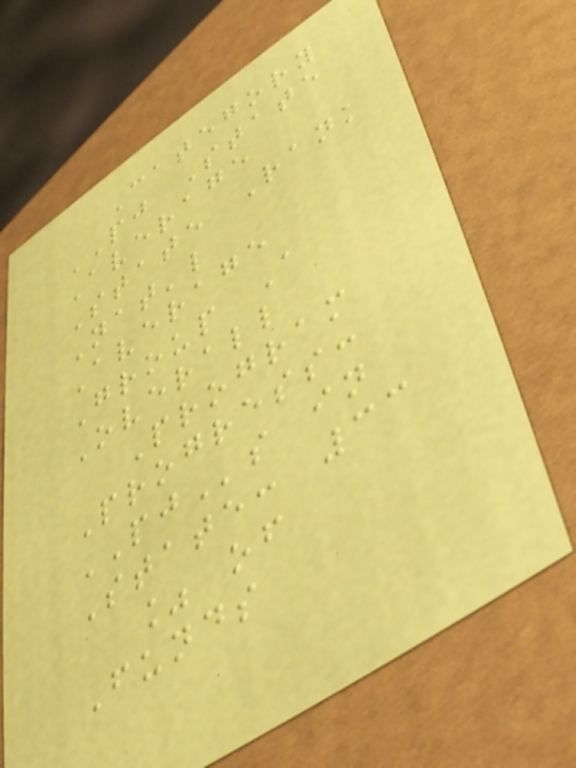Category
PJ State
Average
State Rank
Nat'l
Average
Group A
Overall
Program
Progress:
PJs in
State: 33
% of
Funds
